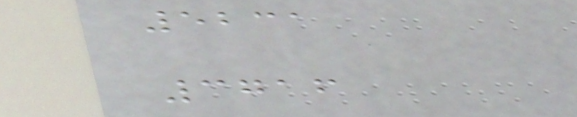5231
3716
